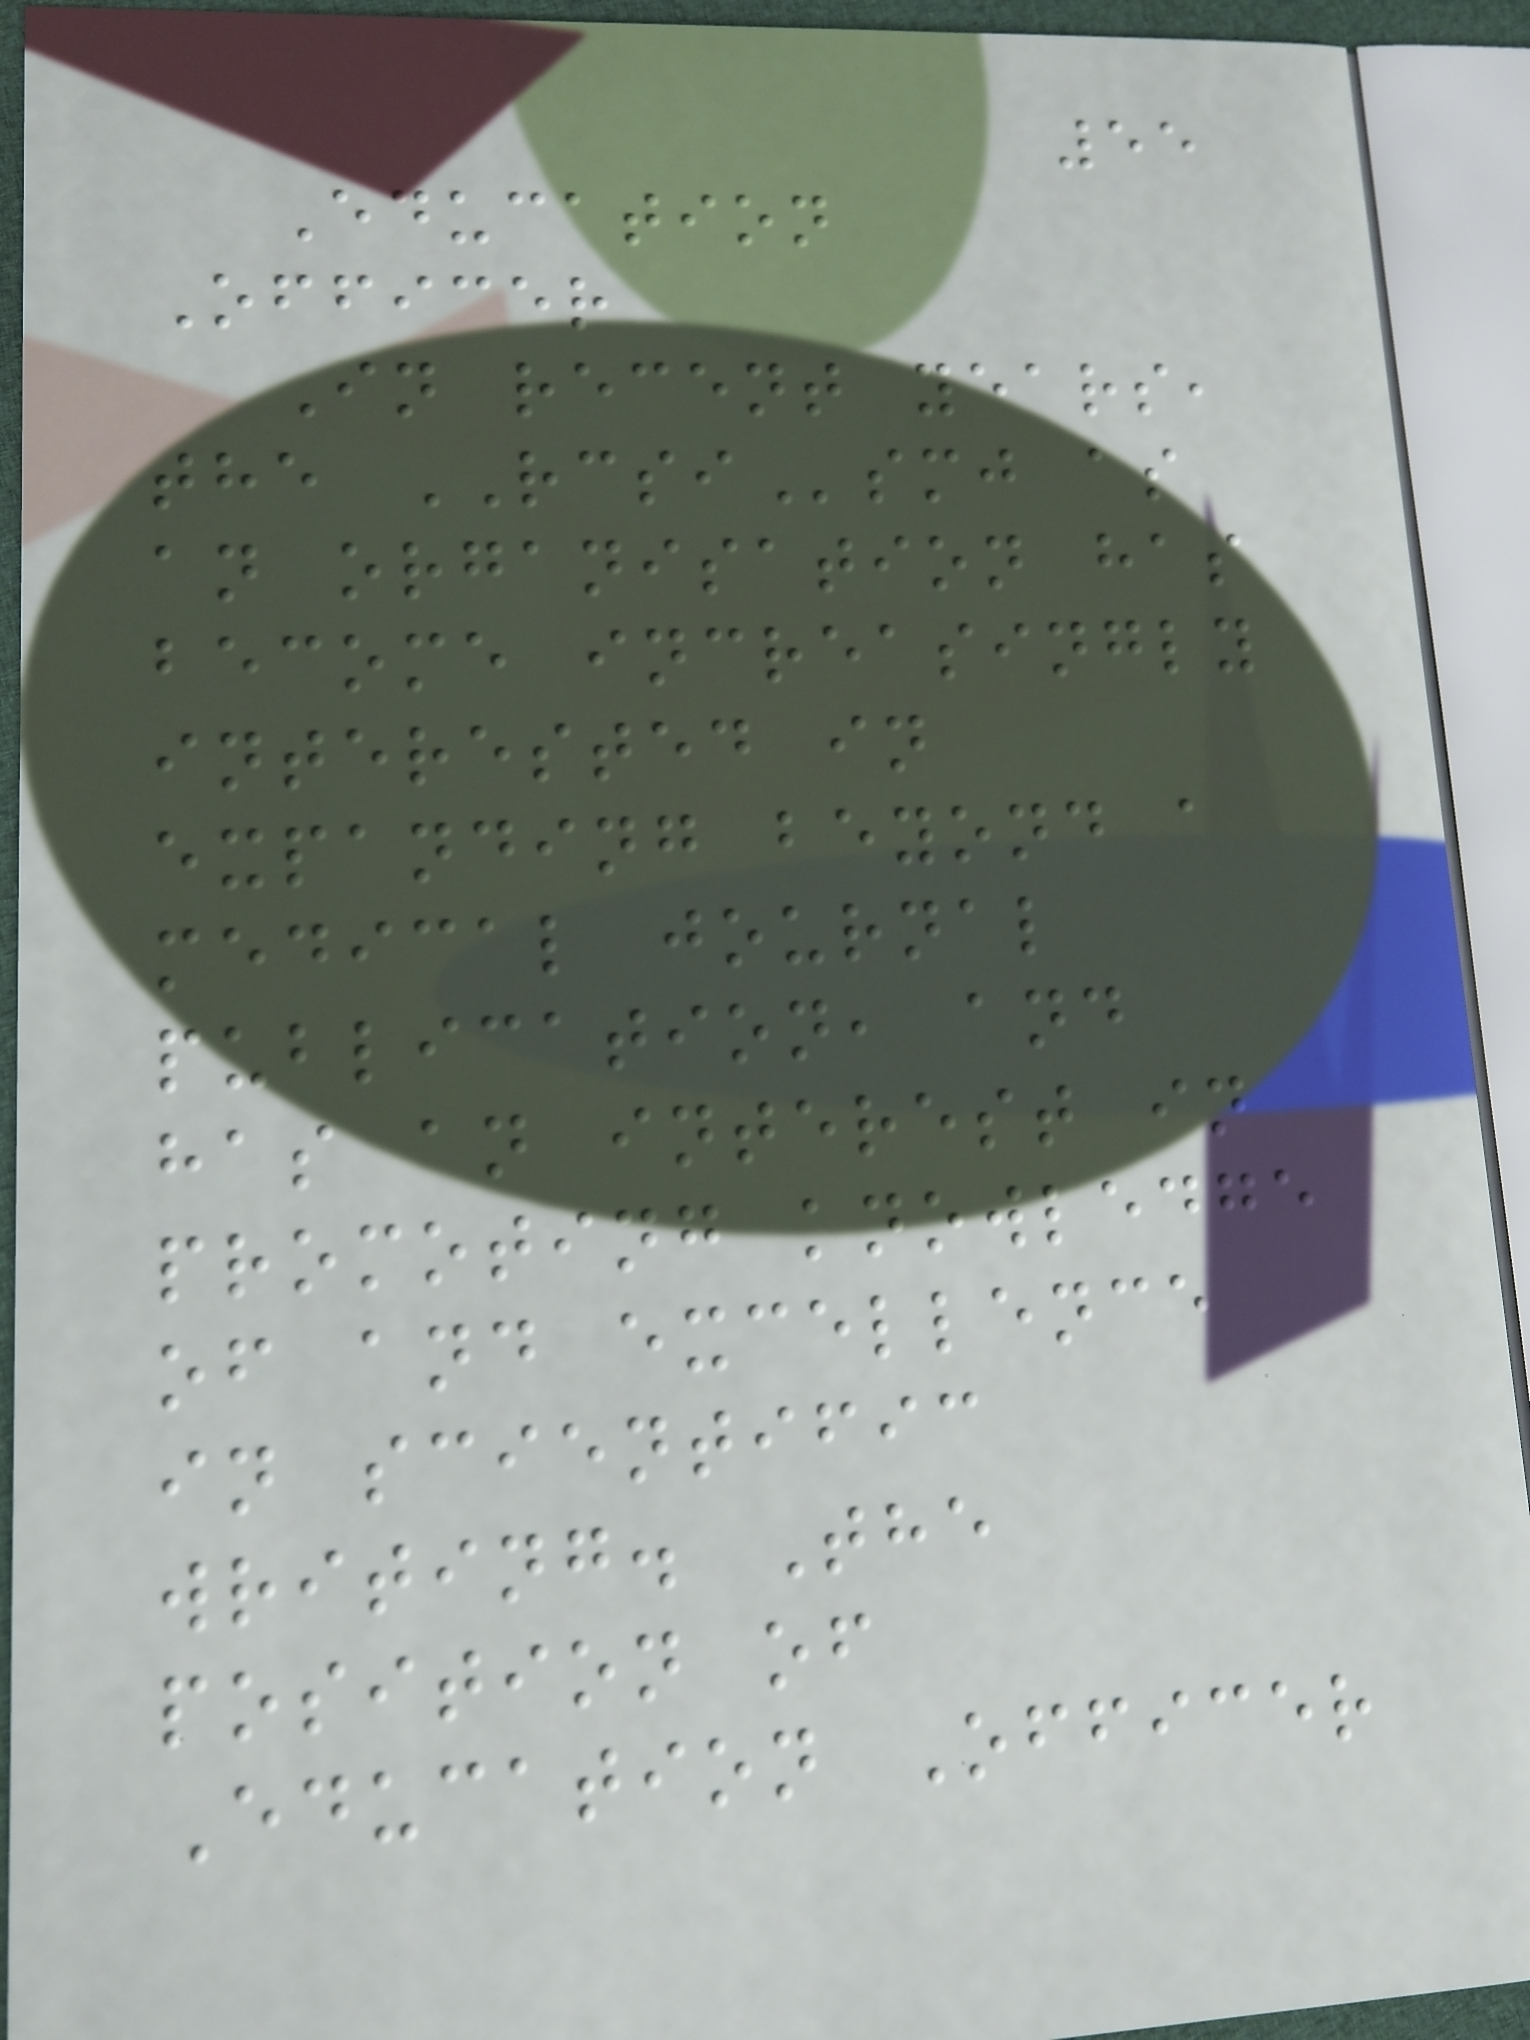55
Education
Officer
In recent years,
the RCSIsmj as
an organisation has
become increasingly
interested in
expanding beyond a
medical journal
publication, and
has an interest in
promoting knowledge
of and excellence
in scientific
writing. The
position of
Education Officer
